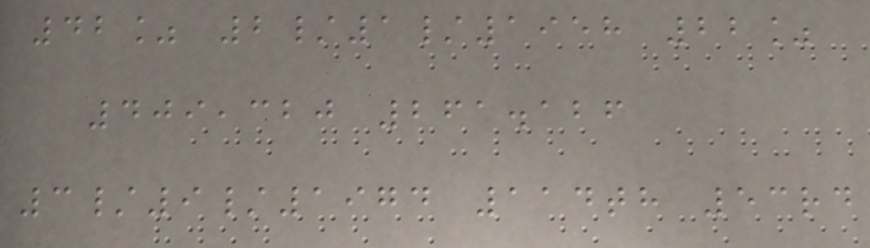42% 2/1/1958 22%
409,320 261.126
3/9/1974 114th 53rd
